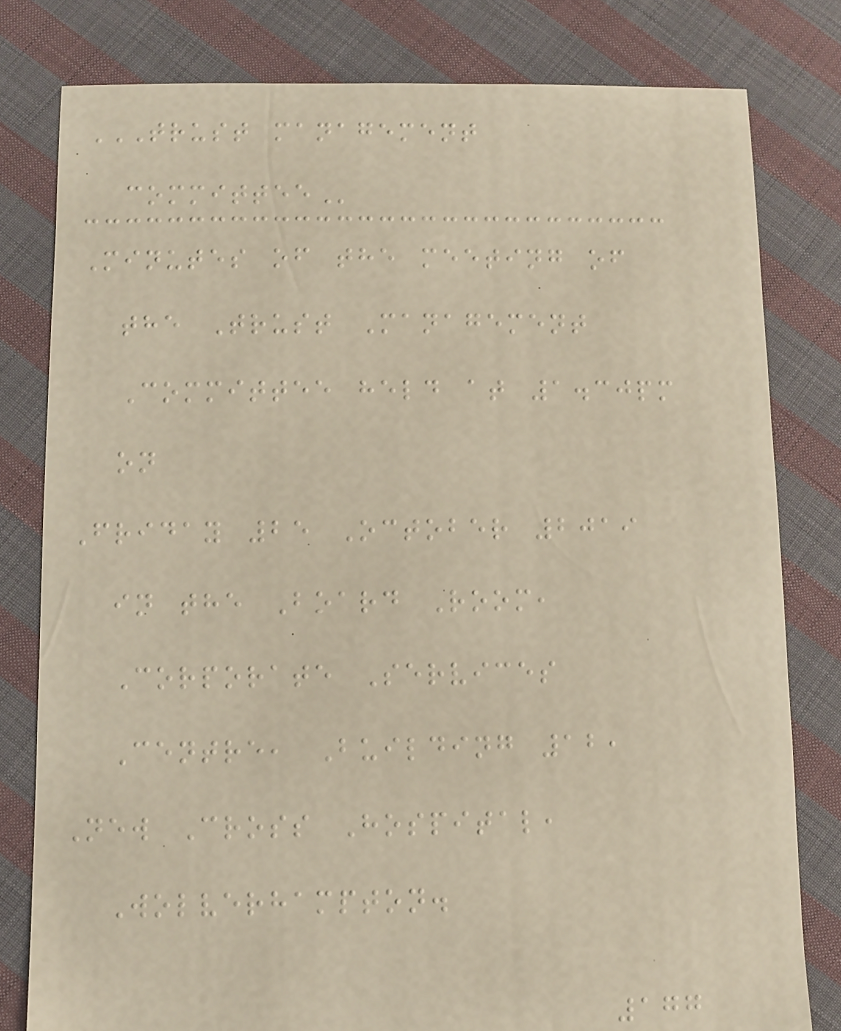TRUST MANAGEMENT
COMMITTEE
Minutes of the meeting of
the Trust Management
Committee held at 1.30pm
on
Friday 25 October 2019
in the Board Room,
Corporate Services
Centre, Building 12,
New Cross Hospital,
Wolverhampton.
177
